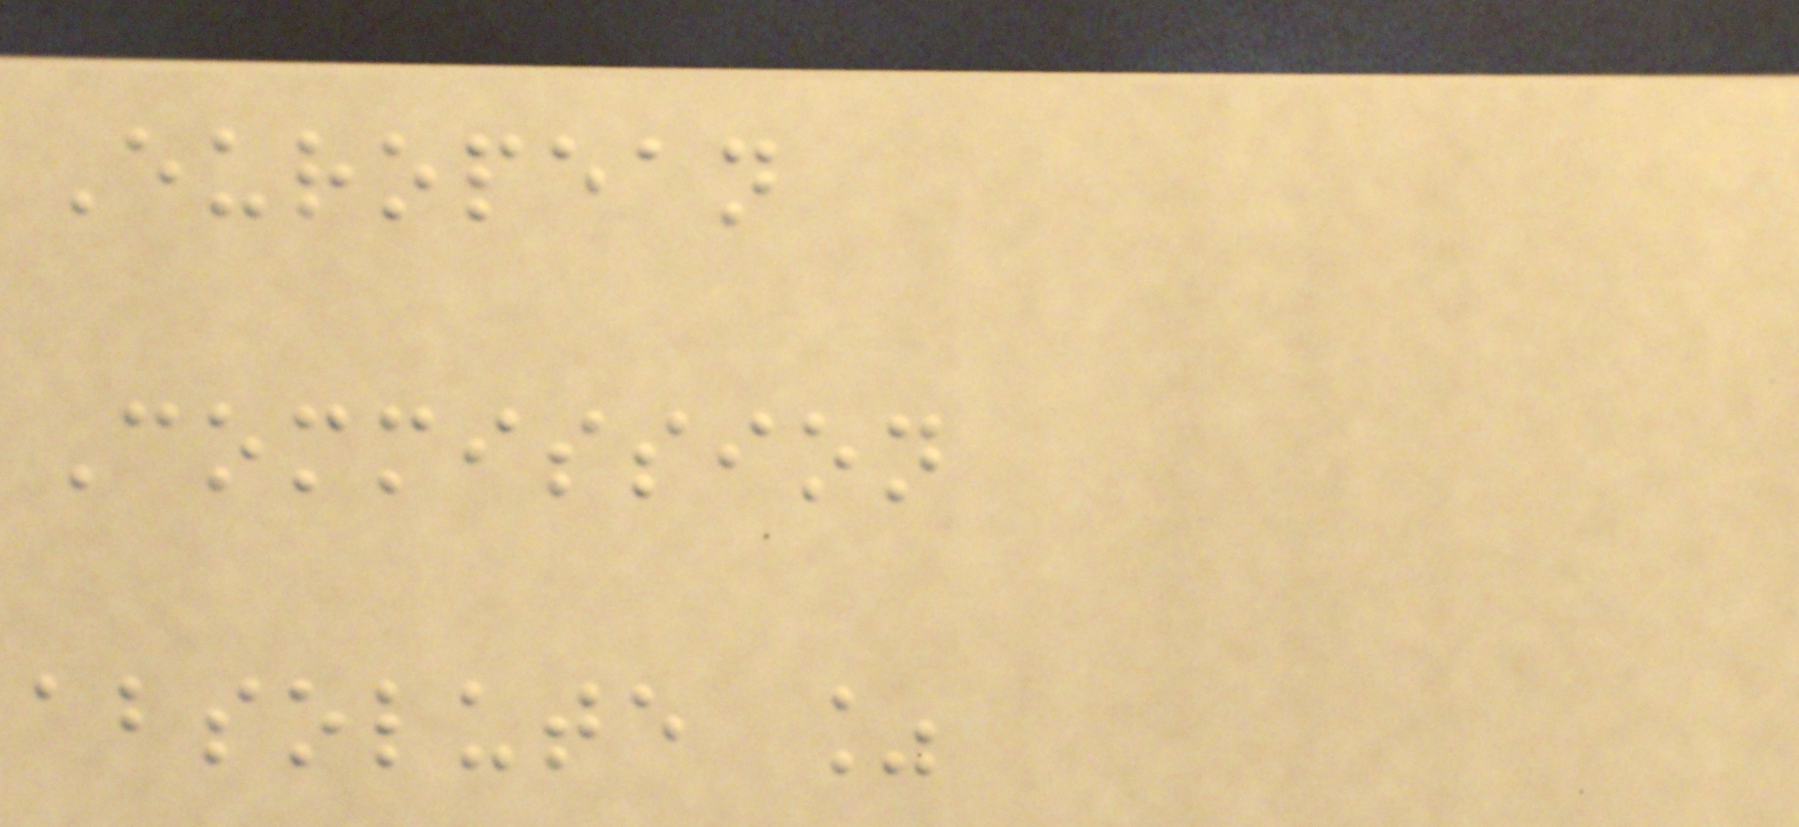European
Commission
absolute %
